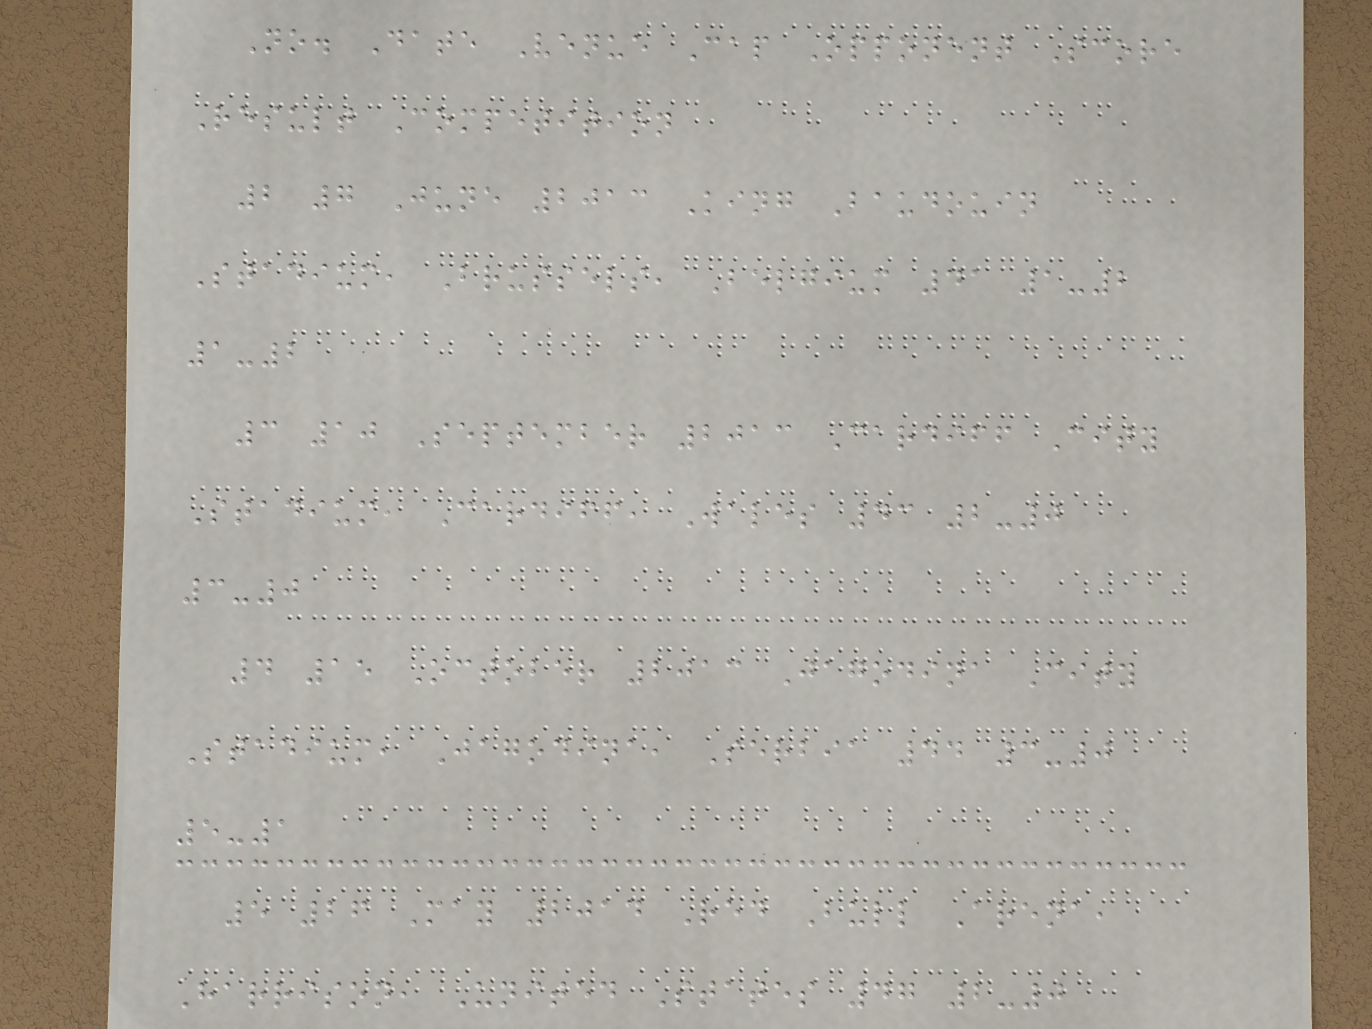No. Date Venue Cap Opponent Score
Result Competition
2 7 June 2013 King Baudouin
Stadium, Brussels, Belgium 41 1-2
1-2
3 10 September 2013 Cardiff City
Stadium, Cardiff, Wales 43 2-0
3-0
4 15 October 2013 Jagodina City
Stadium, Jagodina, Serbia 44 3-0
5-1
5 26 May 2014 Red Bull Arena,
Harrison, United States 47 2-0
